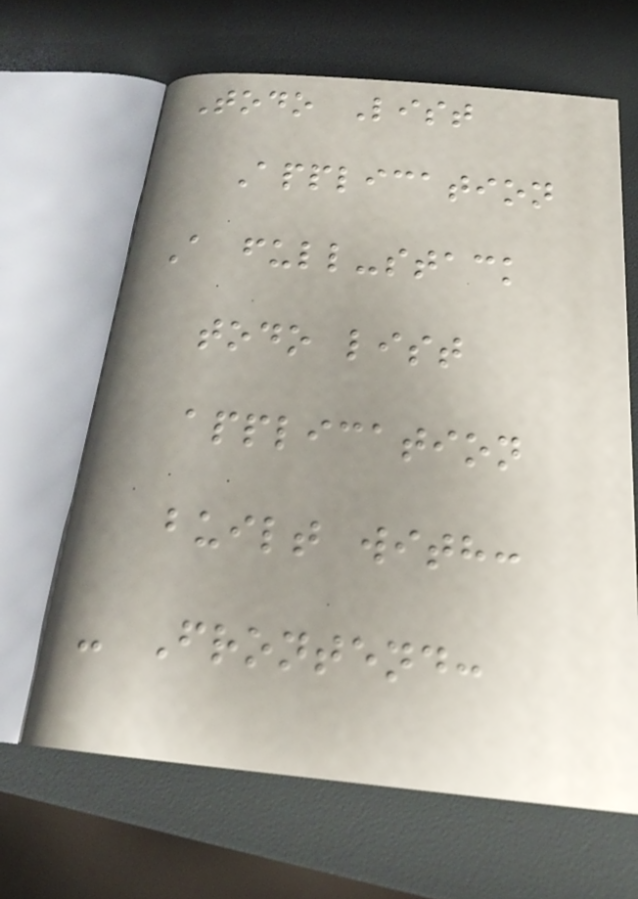Todo List
Application
A full-stack
todo list
application
built with:
- Frontend:
